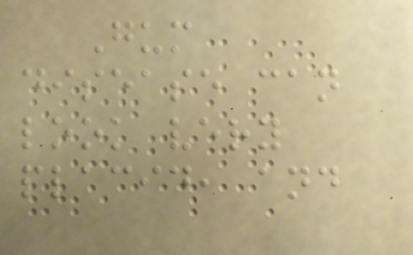Gum
disease can
look very
placid, and
